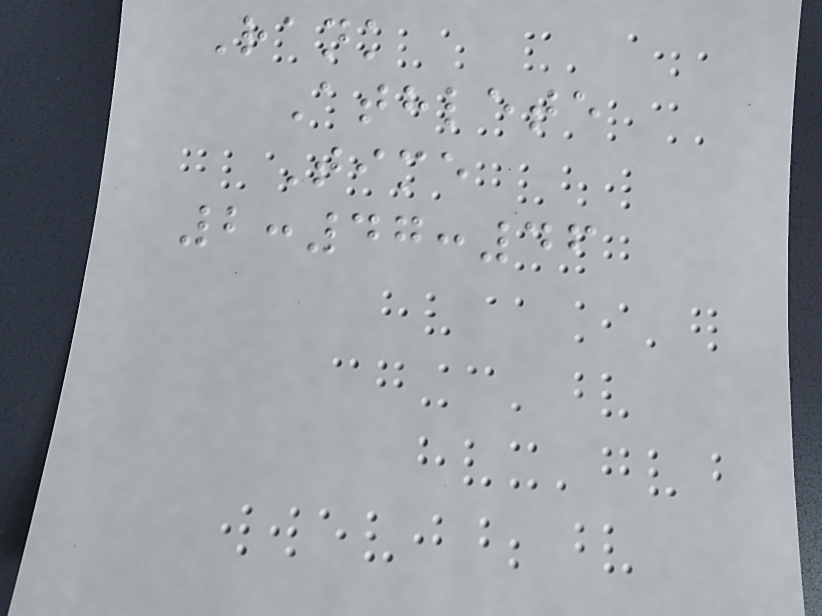Rank
Athlete
Time
2:47:46
